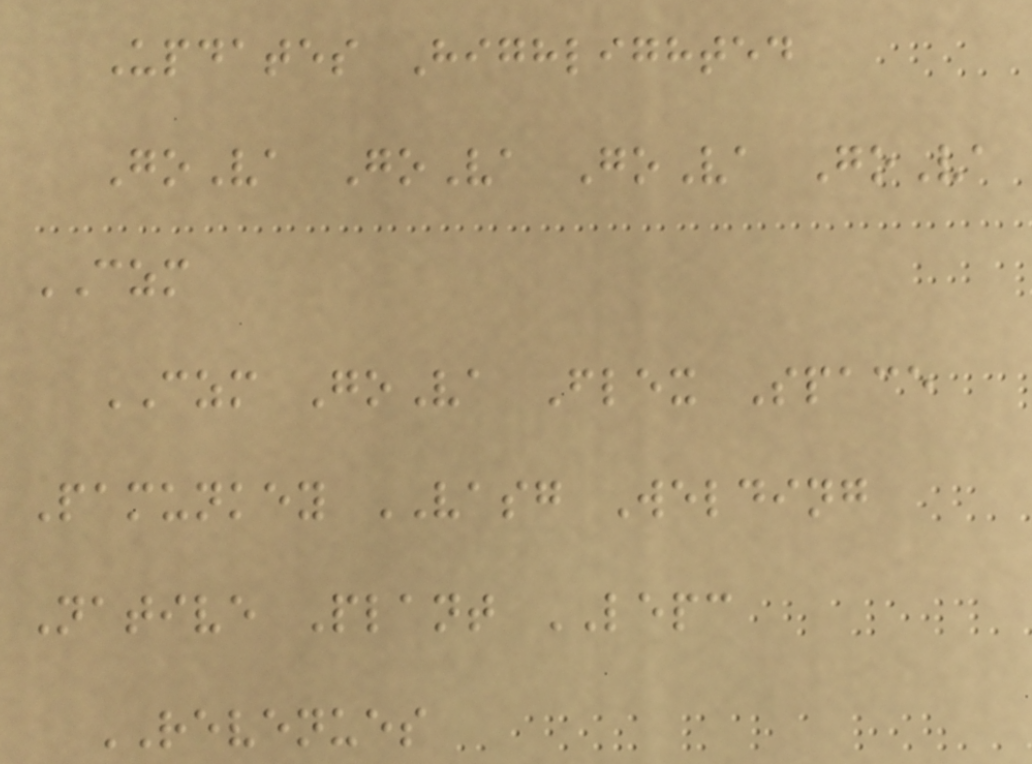Updates Highlighted
GoVa GoVa GoVa GoVa
CZM
CZM GoVa Flex Space
Pamunkey VASG Welding
Native Plant LEPC
REVENUES
